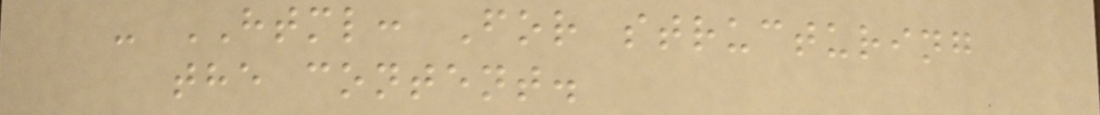- HTML: For structuring
the content.
